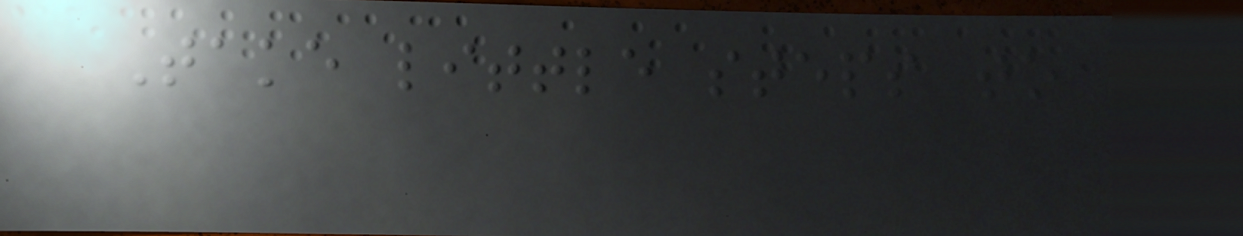Take little steps to
